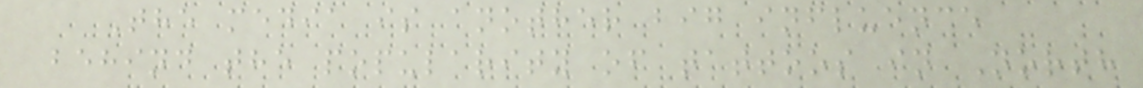The media is another big influence
behind the popularity of tattoos in North
